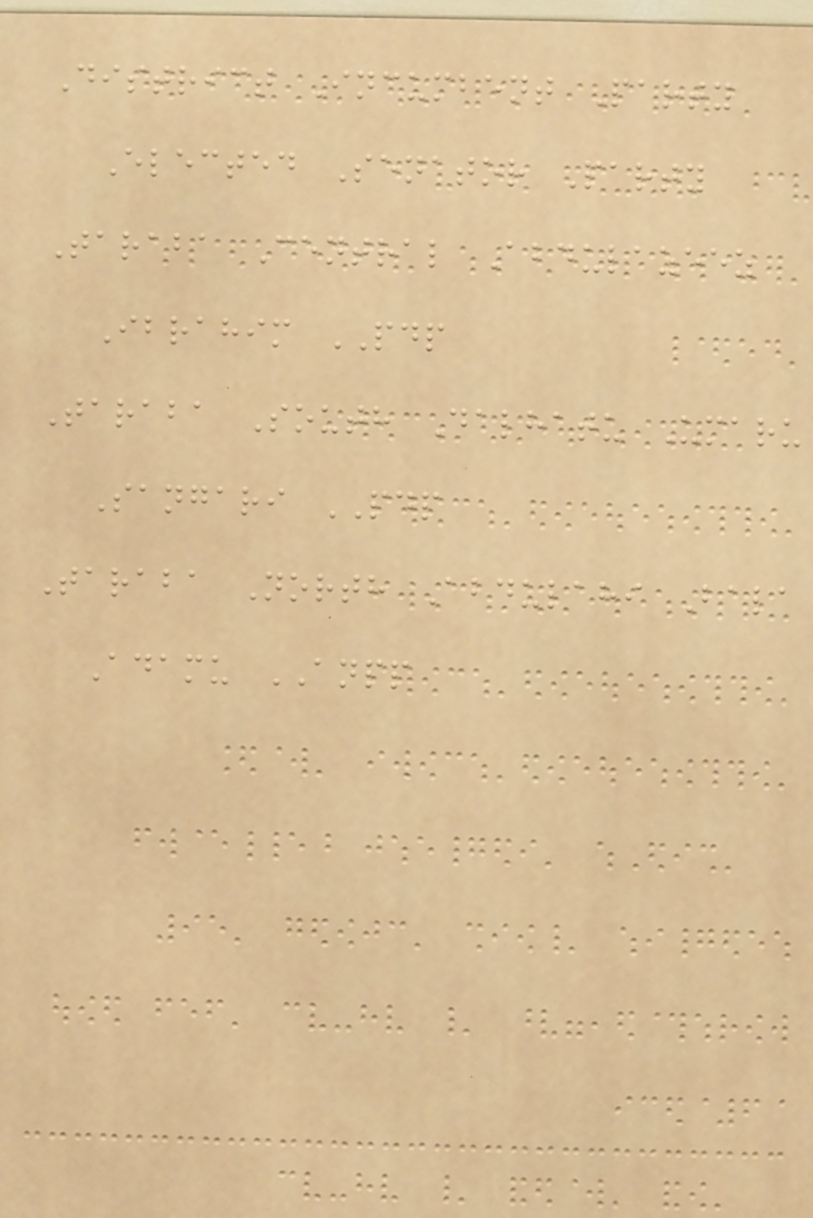District Incumbent Party
Elected Senator Party
Taraba Central Abdulazeez
Ibrahim PDP
Taraba South Dalhatu Umaru
Sangari PDP
Taraba North Abdulahi Bala
Adamu ANPP
